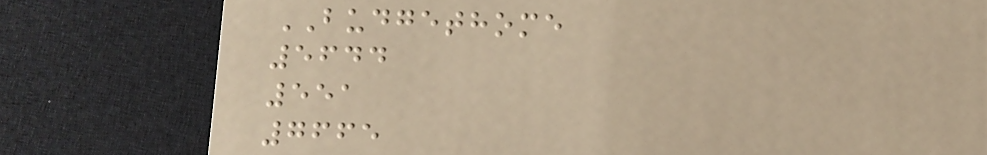BUDGETHOME
5644
551
7665
